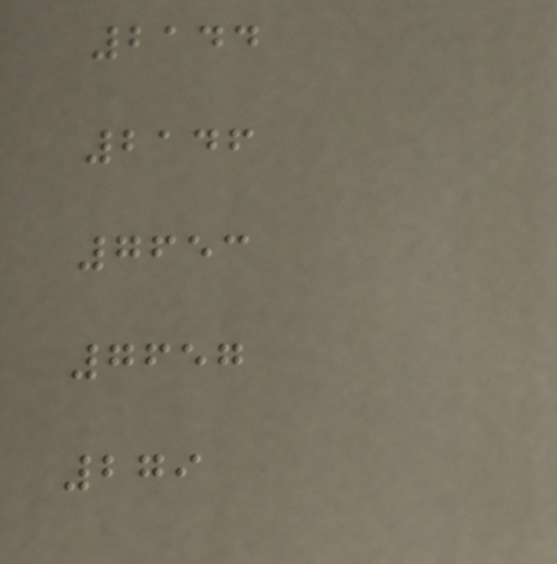2144
2146
7653
7657
279
